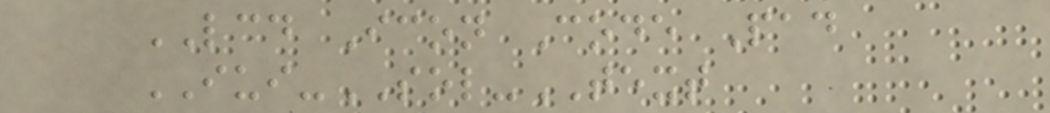LCD Icon Code Pad
IUI-SOL-TEXT
